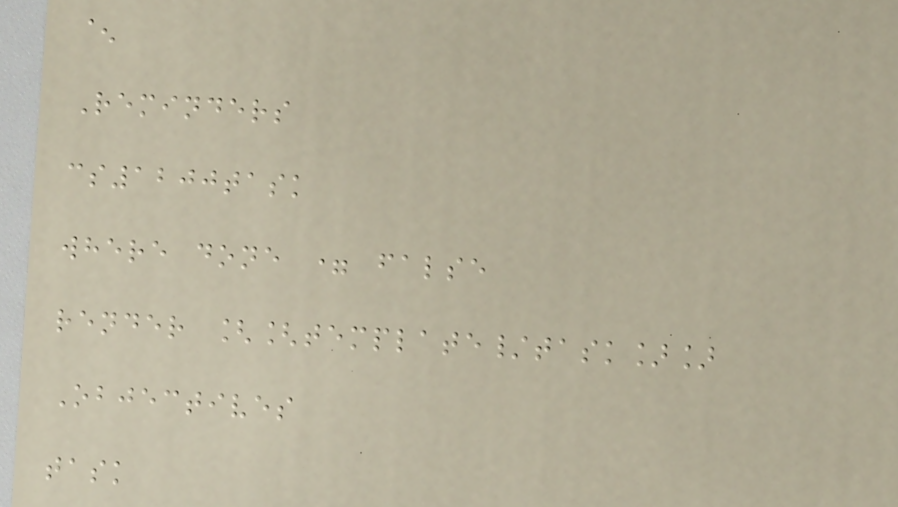^
Reminders
cs1200task
where done = false
render [[template/task]]
Objectives
task
